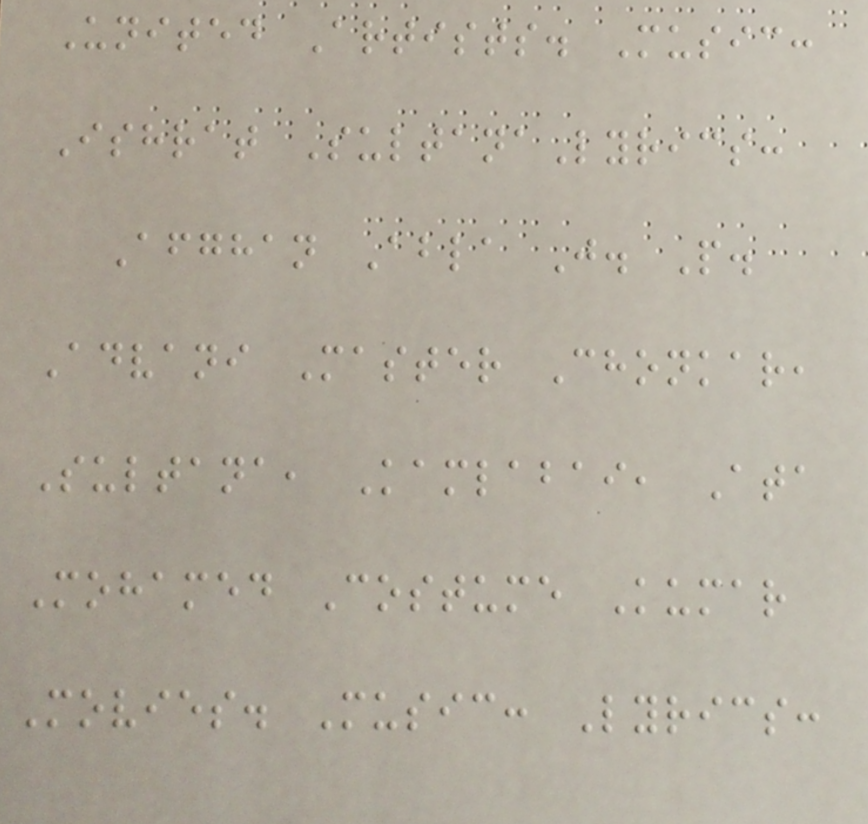United Artists. Music:
Ishrat SultanaLyrics:
Afghan Abla J. P.
Advani Master Chonkar,
Sultana, Kamlabai, Ata
Mohamed Costume Kumar
Movies. Music: Lyrics:
